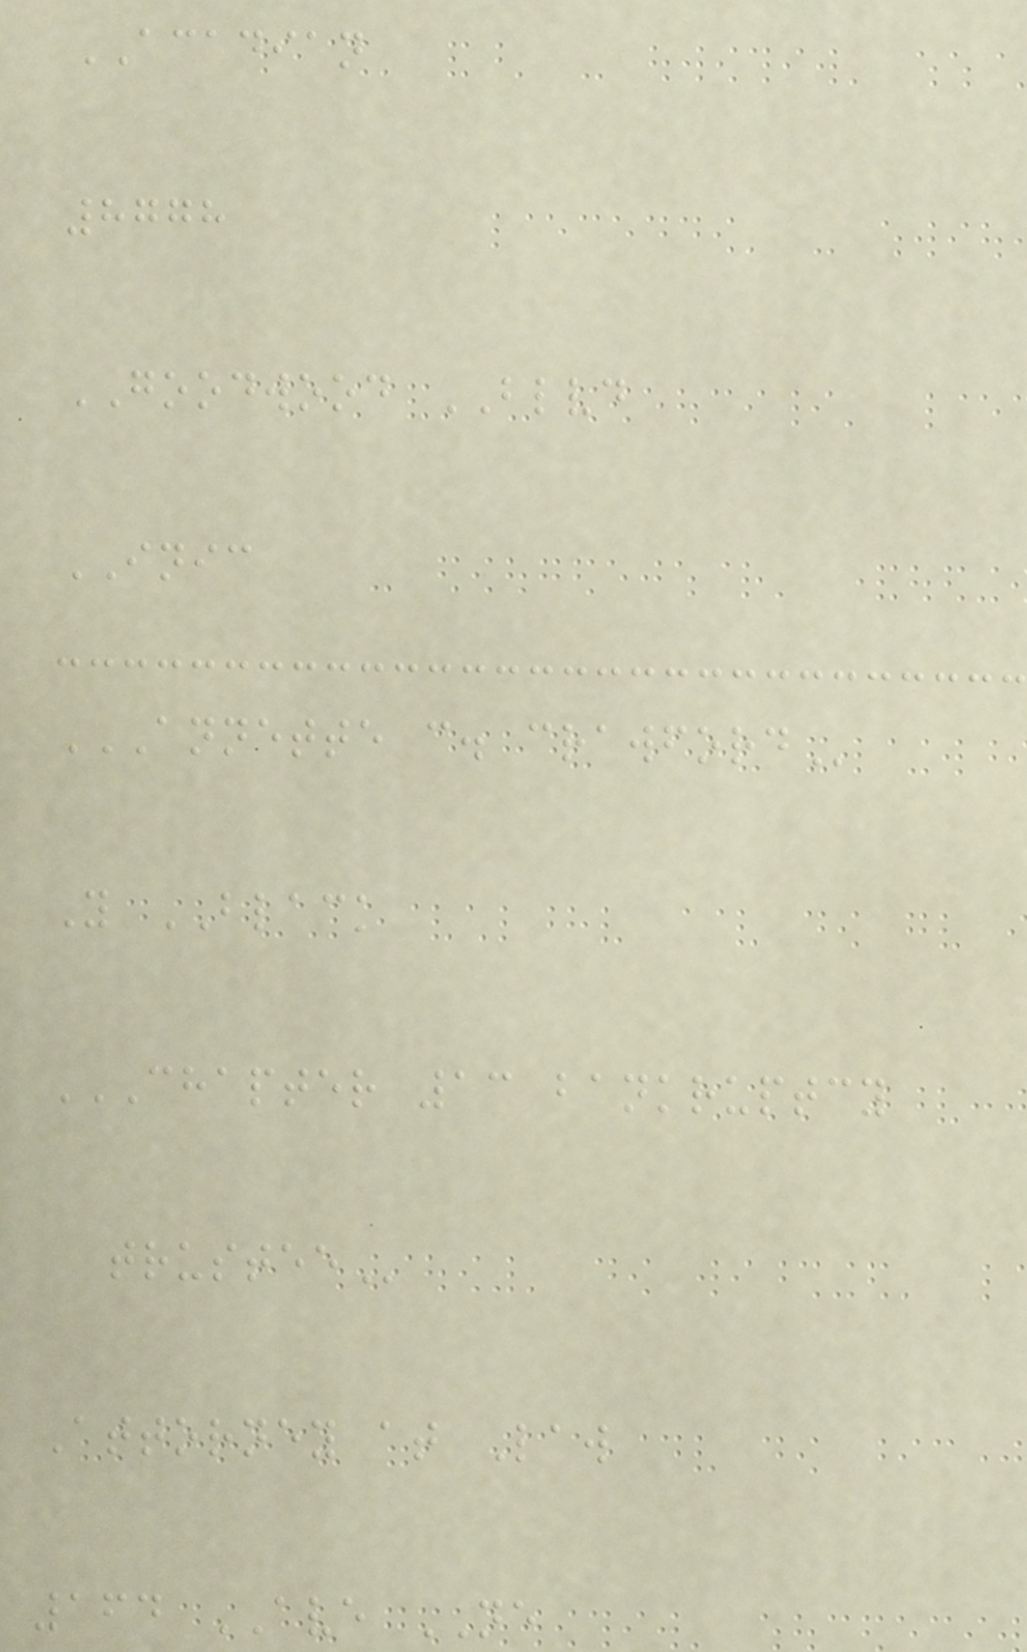ACADIAN
8778
GOODWOOD BLVD
INIC
ANNETTE C. CRAWFORD
Y BLACK
CHAPTER 13 BANKRUPTCY
TRUSTEE
Attorney at Law
164 AVE NE
